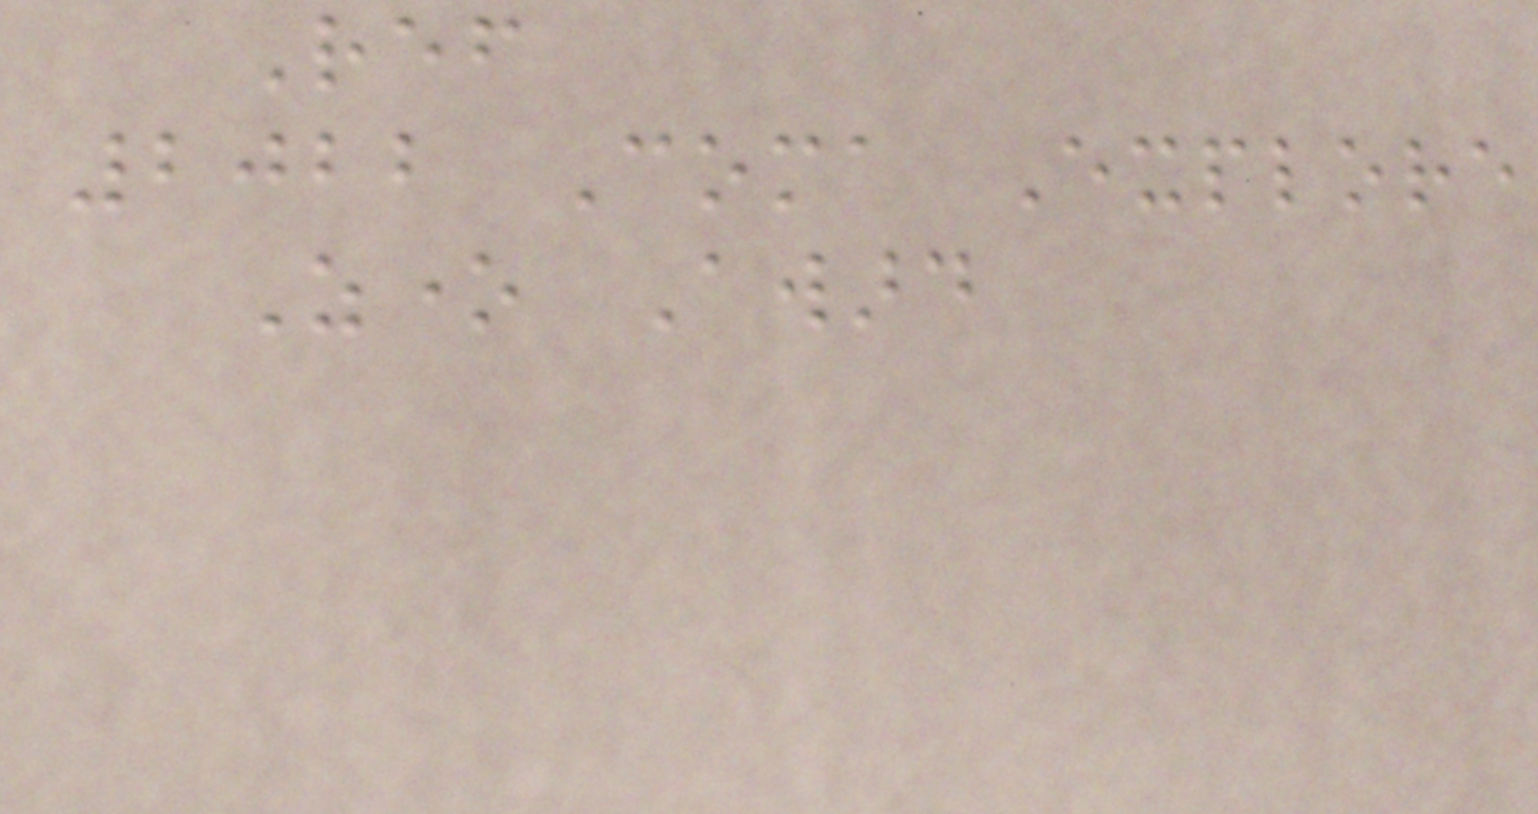Ref
2022 Coma Explore
Zone Award
